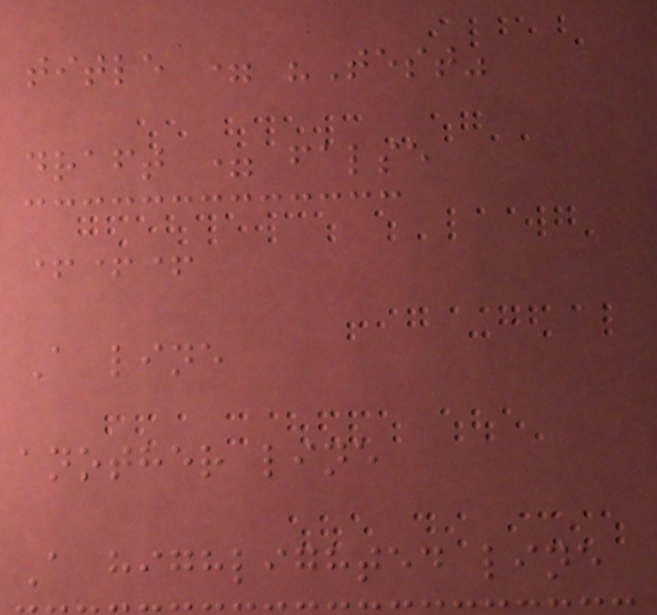title = "Test"
draft = false
+++
A line
another line
A highlighted line
